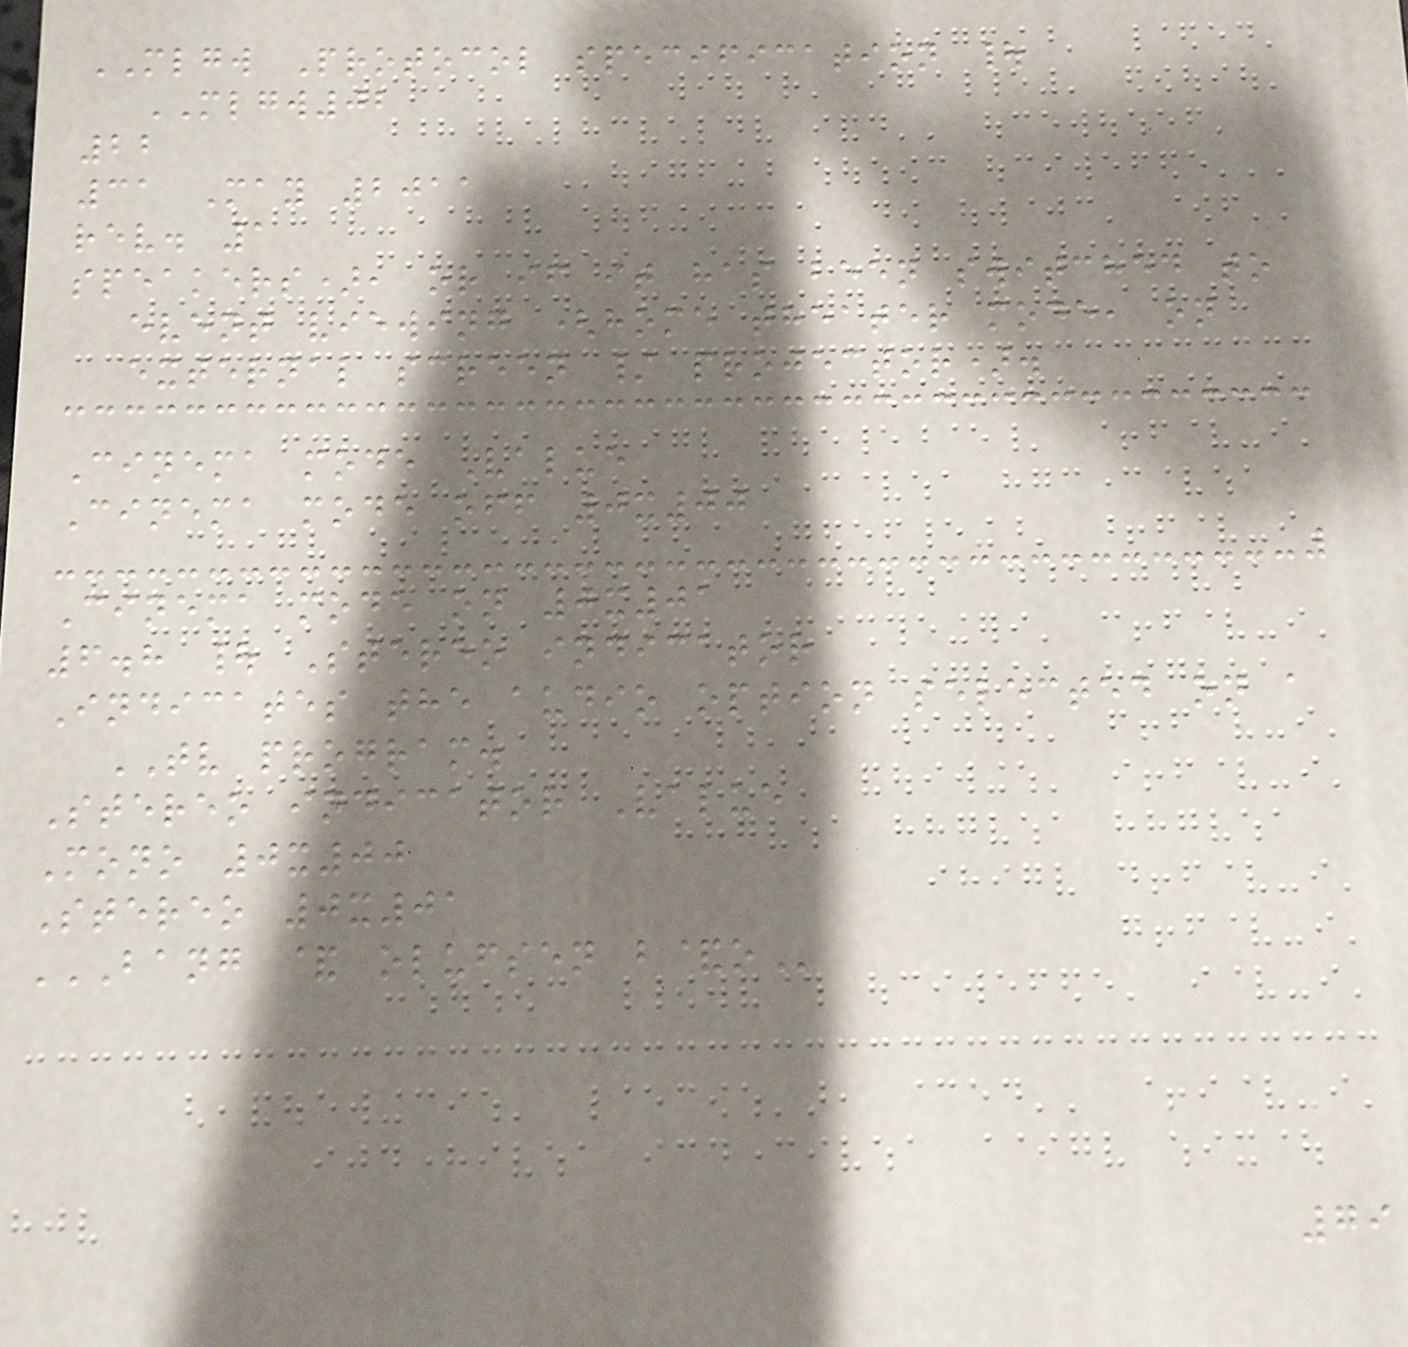MLGW Protocol specification |
MLGW02
22
31 May 2011
rev. 1
speakers), or if it has been switched to
event viewing (home theater mode, on
external screen / projector).
Cinema mode Value
Cinema mode off 0x00
Cinema mode on 0x01
6.8 | Stereo indicator
Indicates the audio option selected on a
TV program.
Stereo indicator Value
Mono 0x00
Stereo 0x01
BANG & OLUFSEN B&O
79
